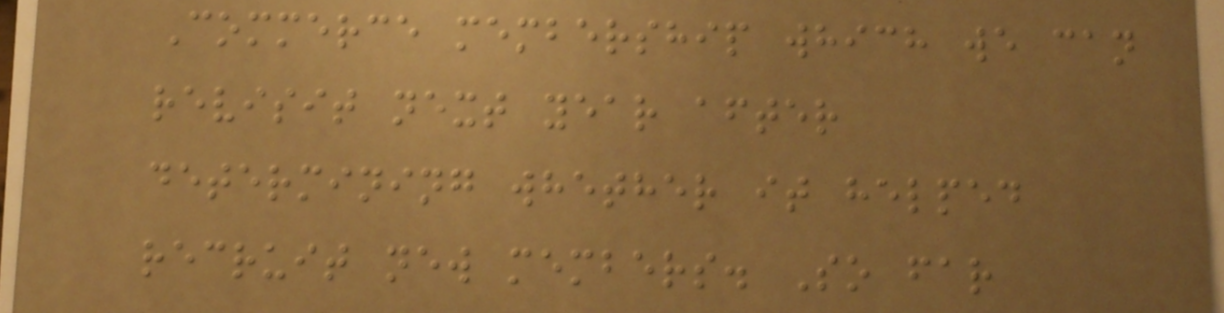Commerce membership which we can
revisit next year after
determining whether it helped
recruit new members. So far
